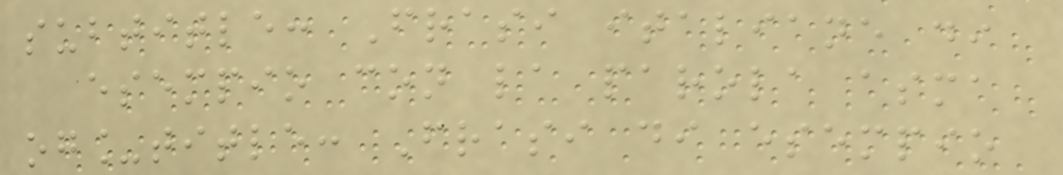subtitle: Frasi italiane di
esempio con la parola asma
og_title: Frasi di esempio
